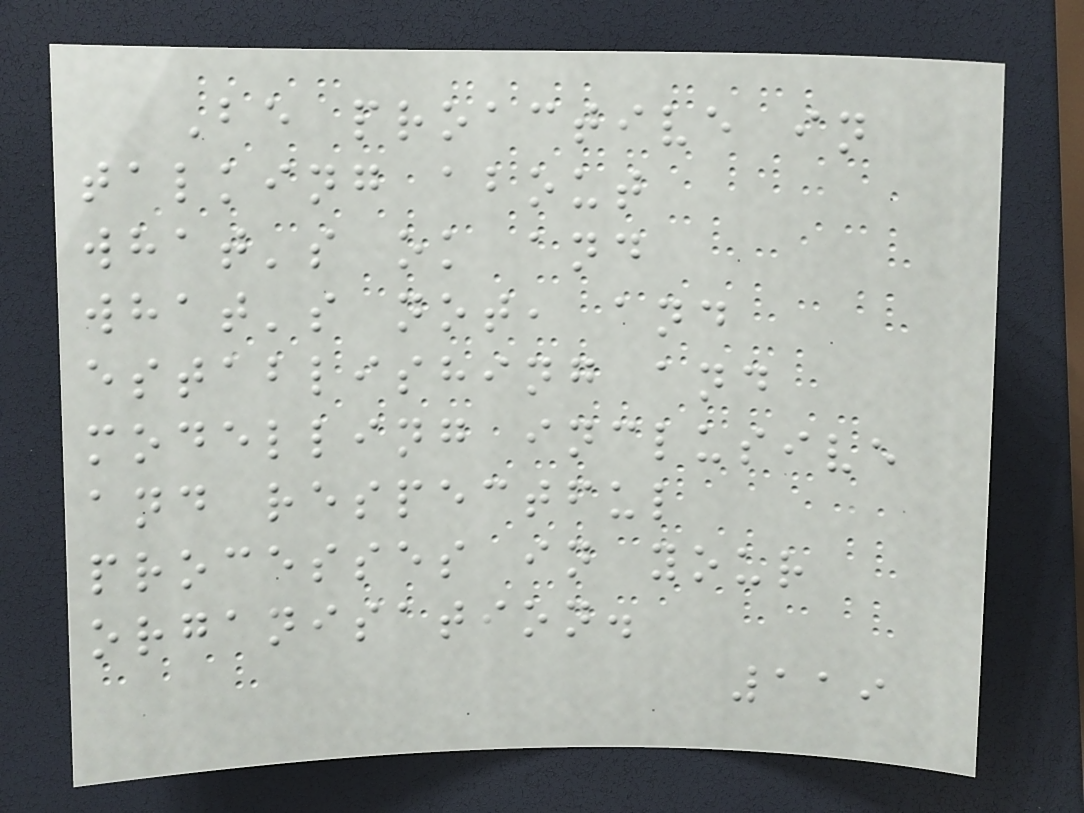Be proactive in
talking about
what's ok and
what's not, and
establishing and
modelling inclusive
and respectful
processes in your
organisation.
119
